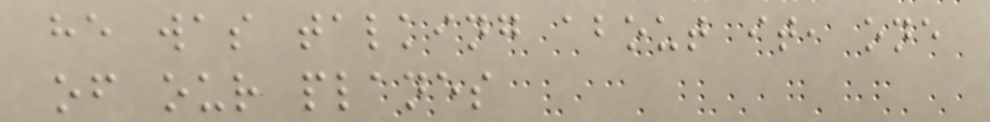he was talking about it, one
of our planes
